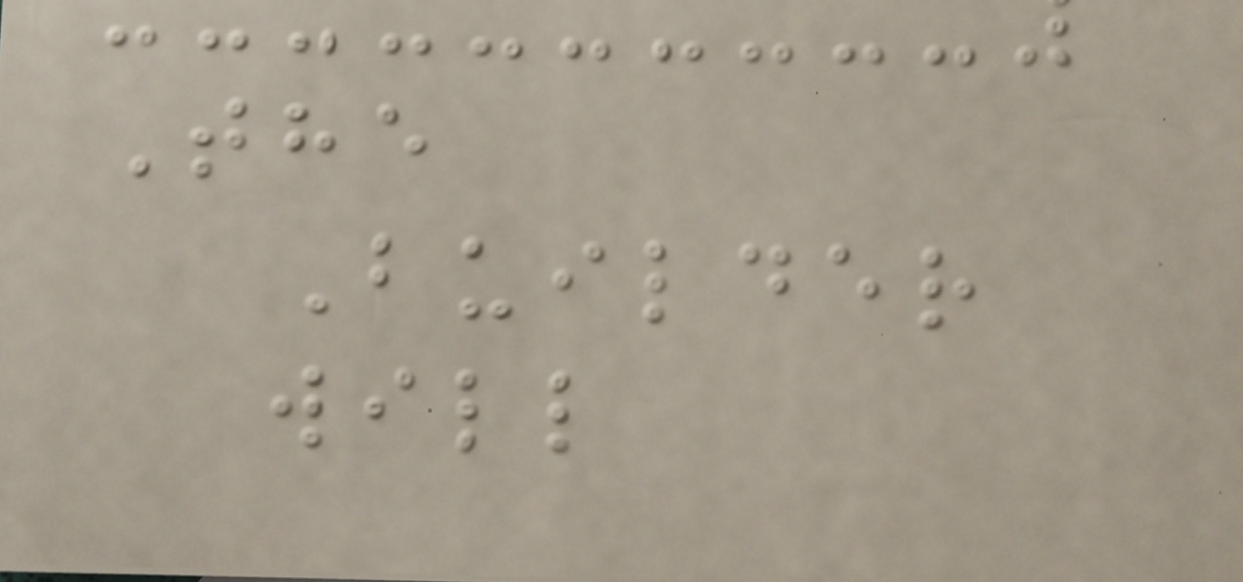The
Builder
will
